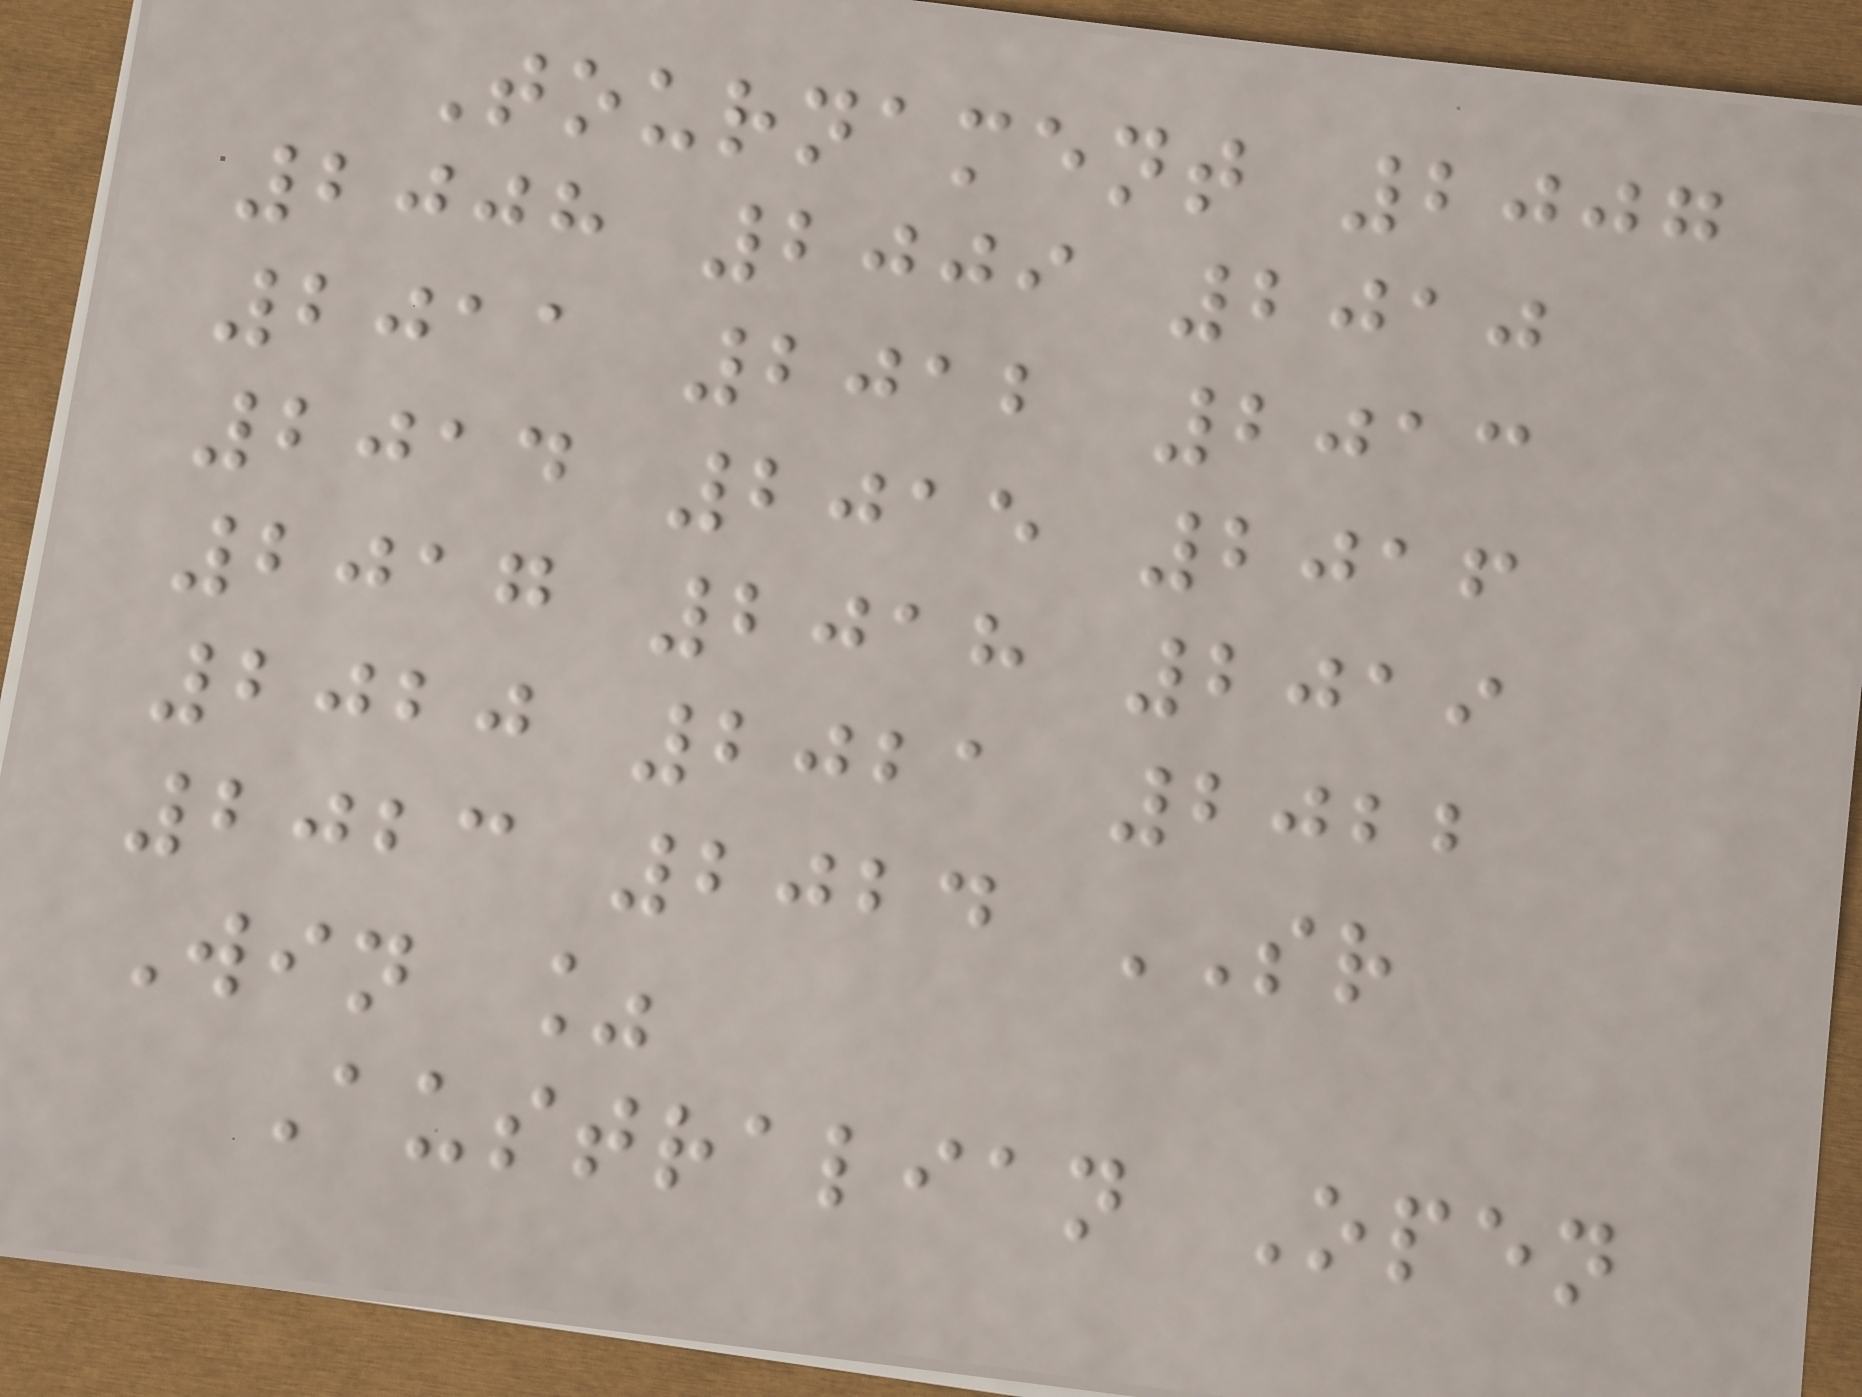Tournament 2007
2008 2009 2010
2011 2012 2013
2014 2015 2016
2017 2018 2019
2020 2021 2022
2023 2024 SR
Win %
Australian Open
